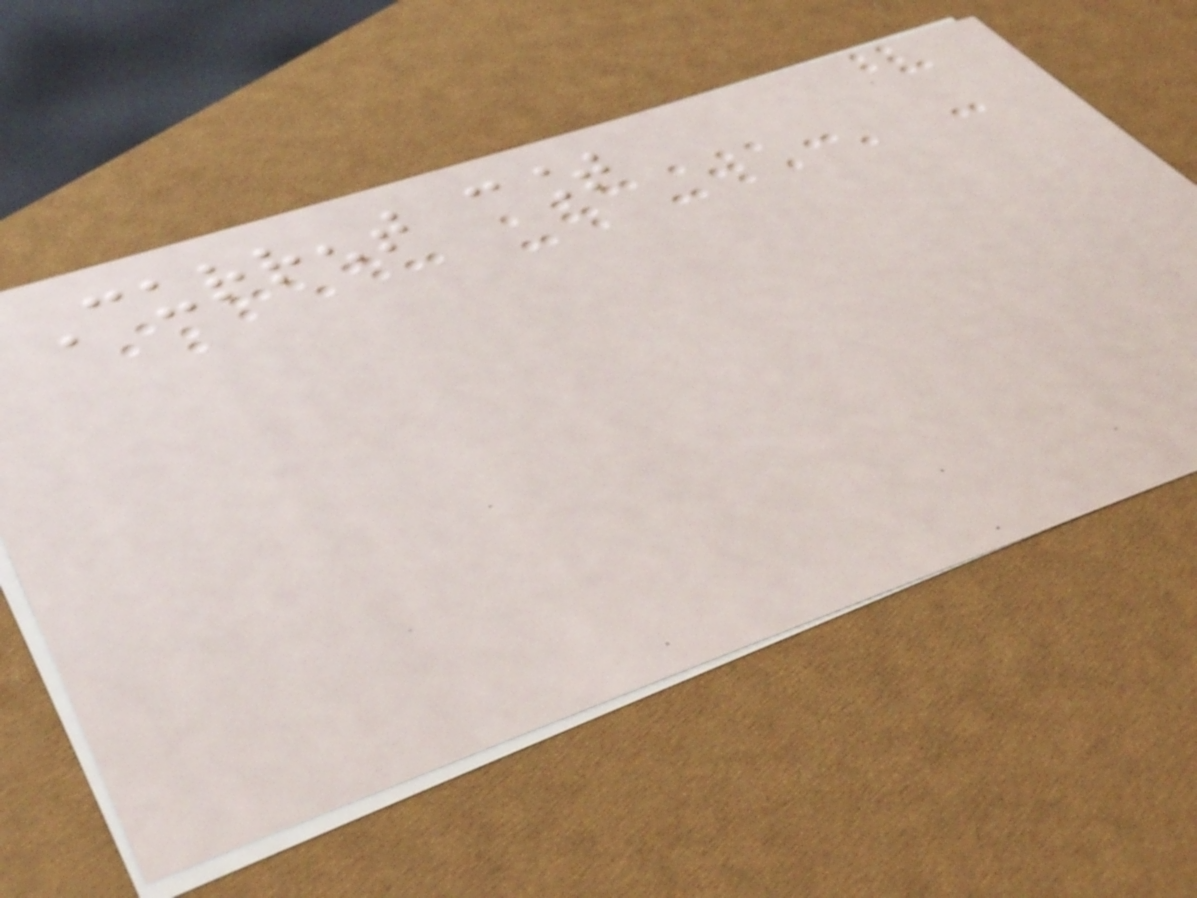Current count
